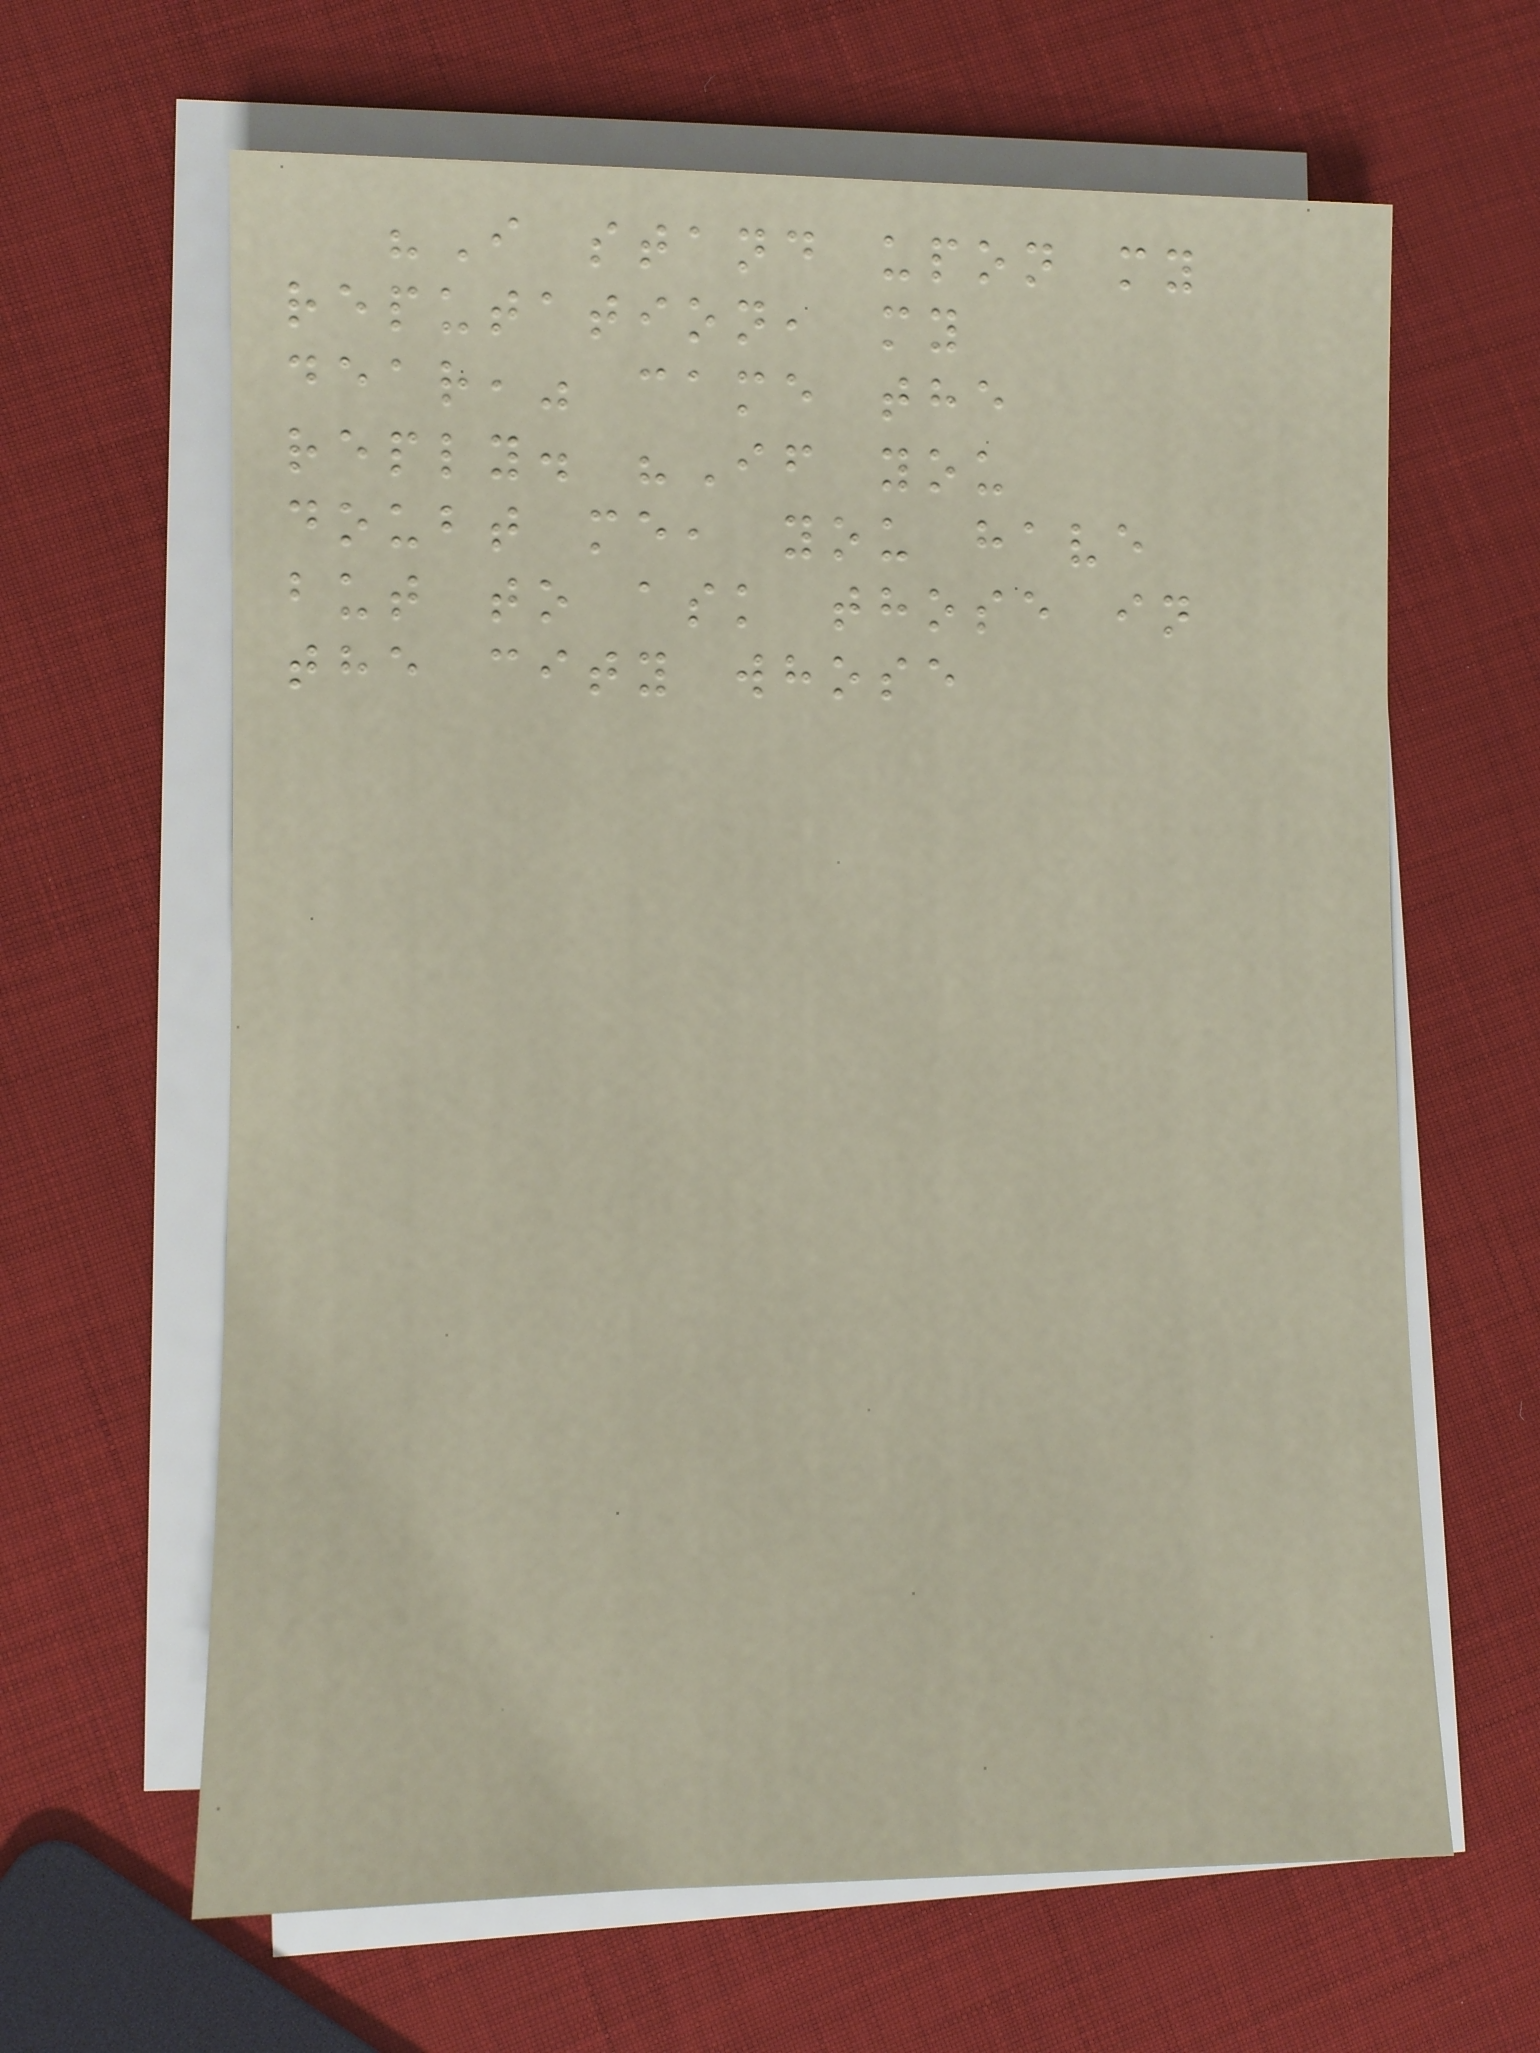"I stand upon my
reputation, my
dear," came the
reply. "If you
doubt me, you have
but to ask those in
the city whose
